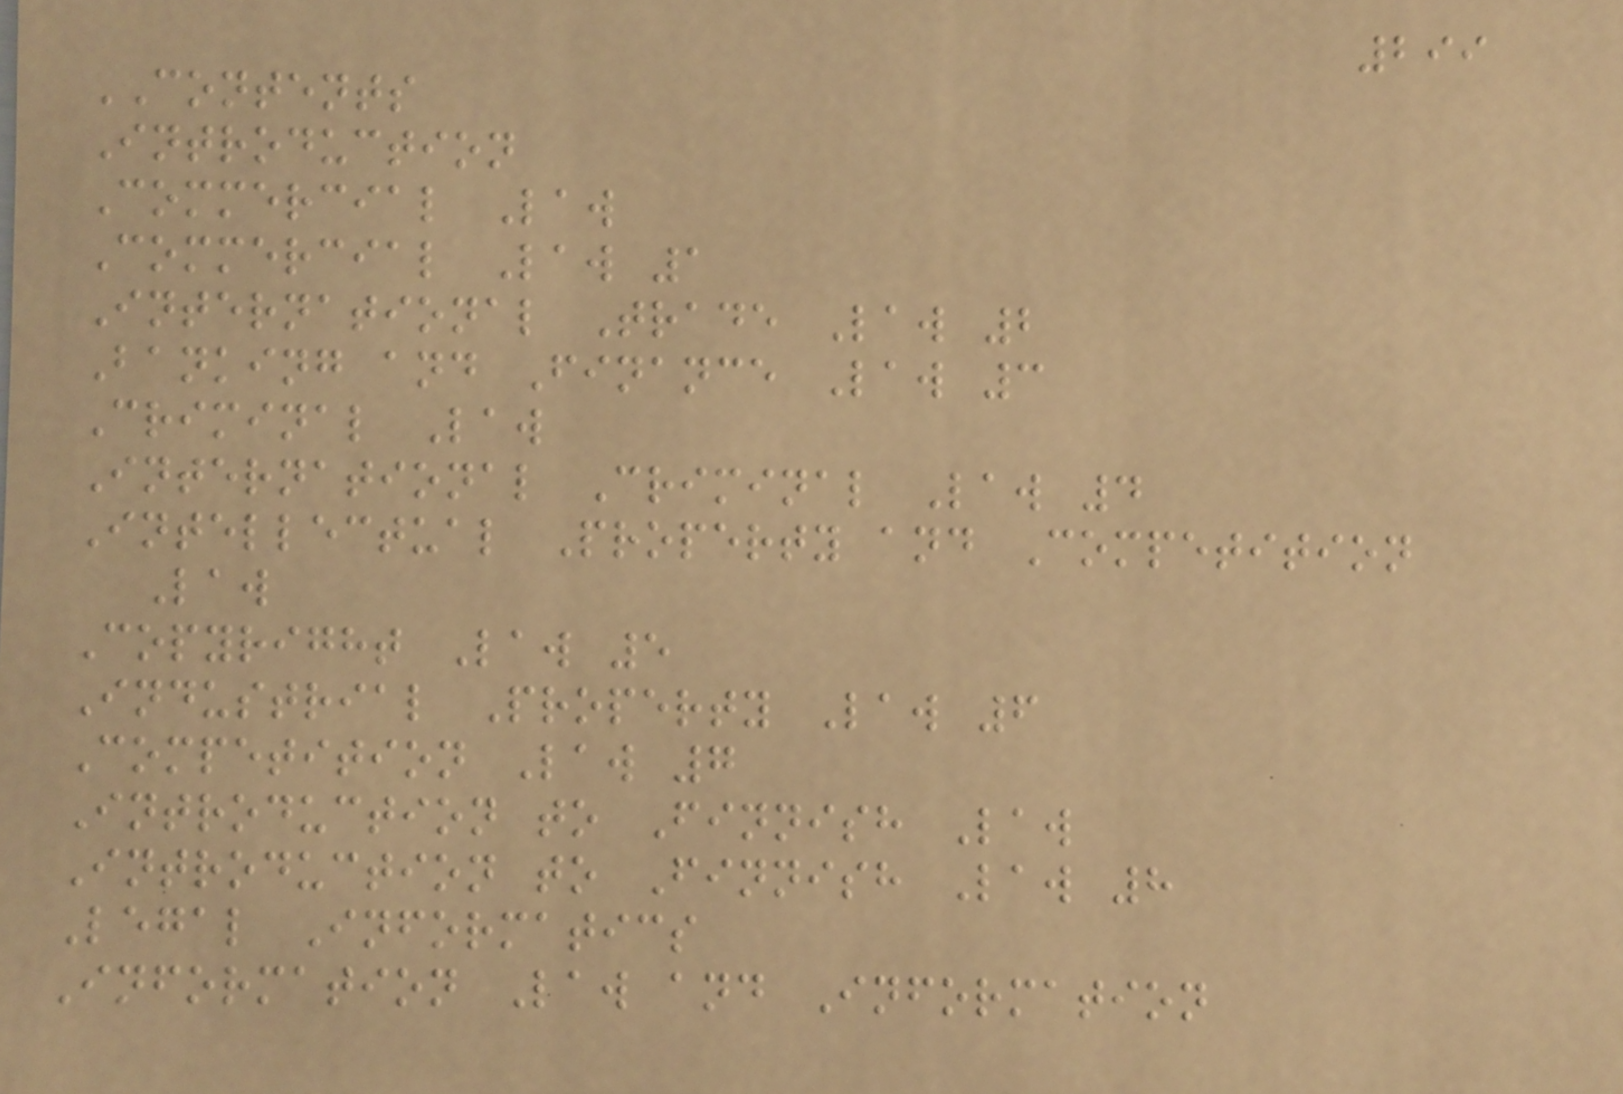299
CONTENTS
Introduction
Commercial Law
Commercial Law 1
International Trade Law 2
Banking and Finance Law 3
Criminal Law
International Criminal Law 4
Intellectual Property and Competition
Law
Copyright Law 5
Industrial Property Law 6
Competition Law 7
Introduction to Finnish Law
Introduction to Finnish Law 8
Legal Informatics
Information Law and Information
